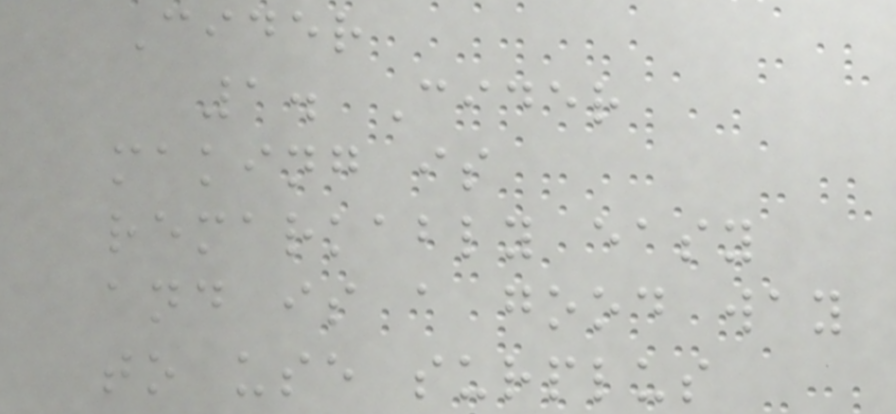Cider
1. Cider
making is
remarkably easy
and is a good way
to use surplus
